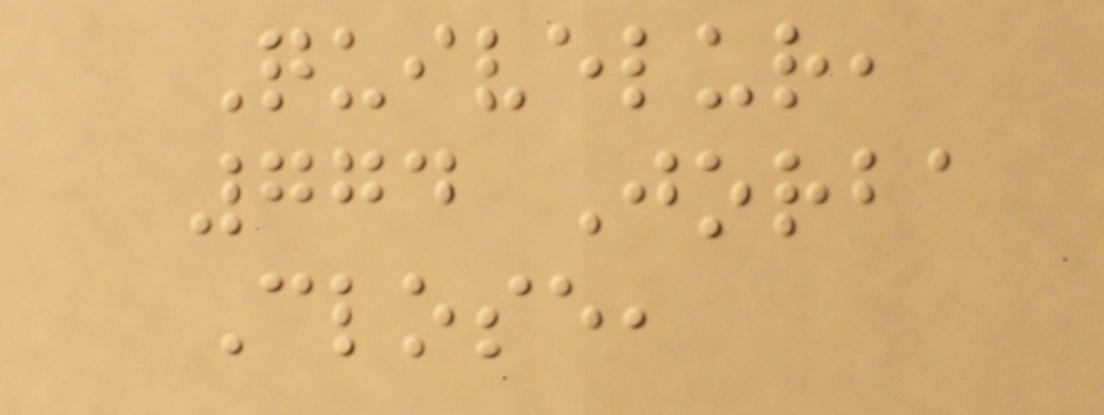Quivelur,
774 Jorba
Close,
